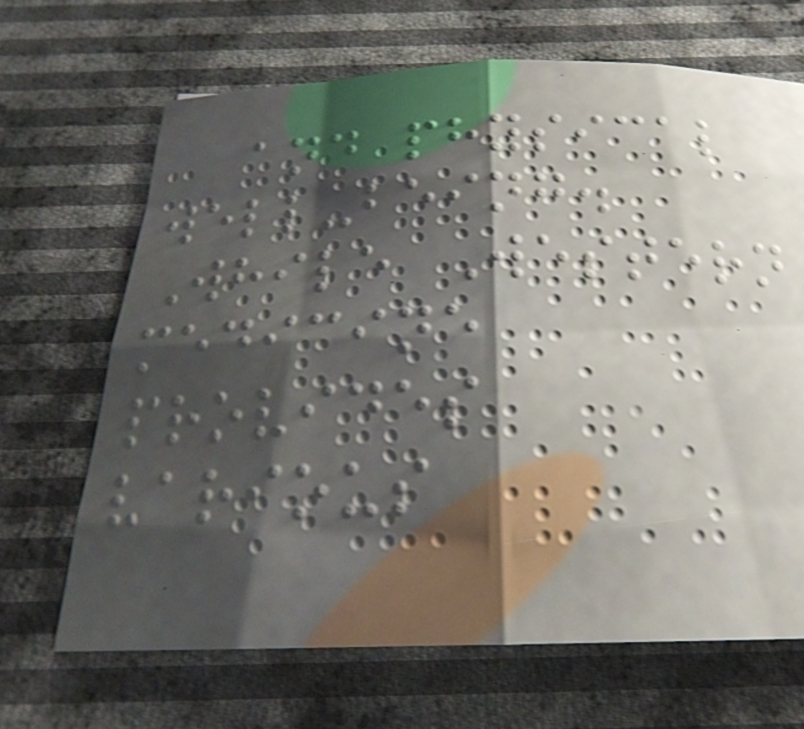and physical
well-being.
While Western
medicine
provides
various
